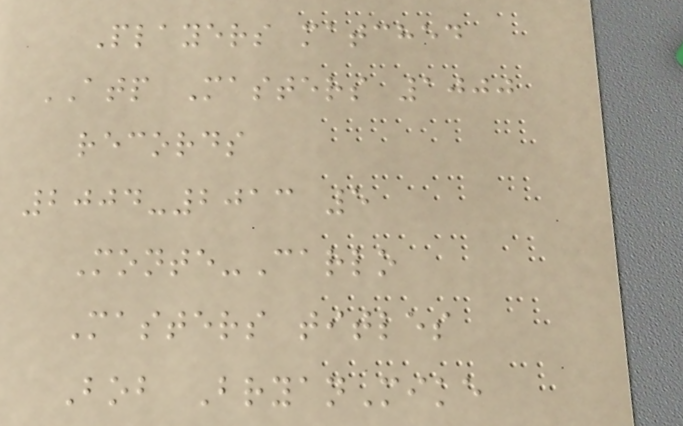Players matched
ATP Masters 1000
records
2004-2013 5
Monte-Carlo
Masters titles
Bob BryanMike
